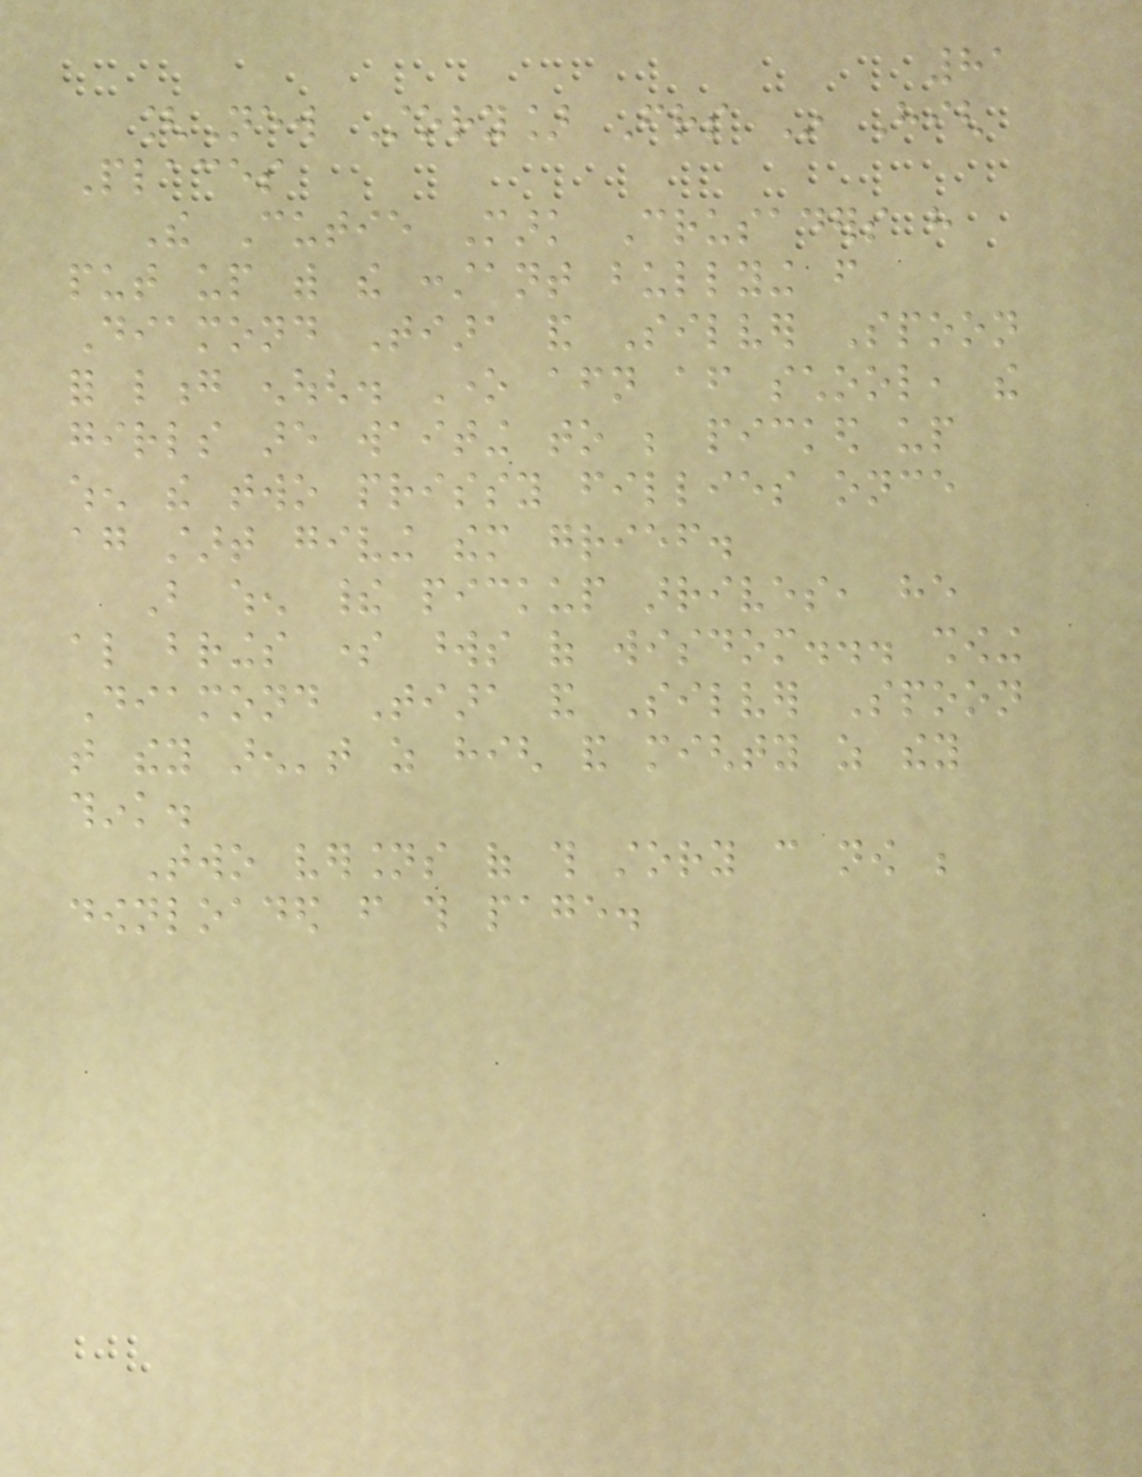81
[New Story] Friends In High
Places
The Cutie Mark Crusaders have
put up with the constant bullying from
Diamond Tiara and Silver Spoon
for long enough. One afternoon after school, the
girls are waiting to be picked up
when the two prissy fillies once
again start giving them grief.
But when their pickup arrives, he
also brings some words of wisdom... showing
Diamond Tiara and Silver Spoon
that they aren't as high and mighty as they
think.
Two versions of this story can now be
downloaded from this page.
